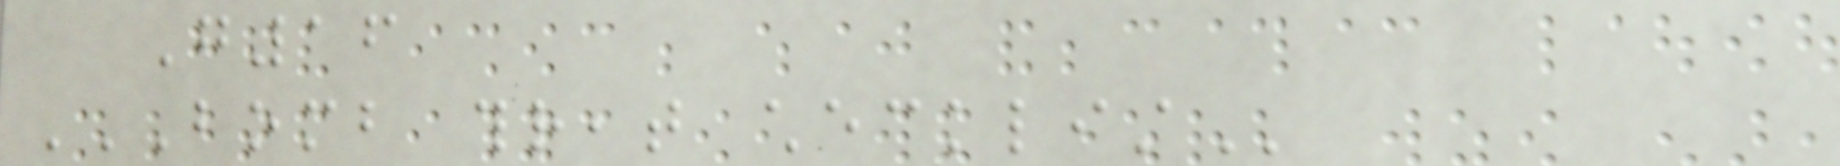G16
BOMB THREAT CHECKLIST
